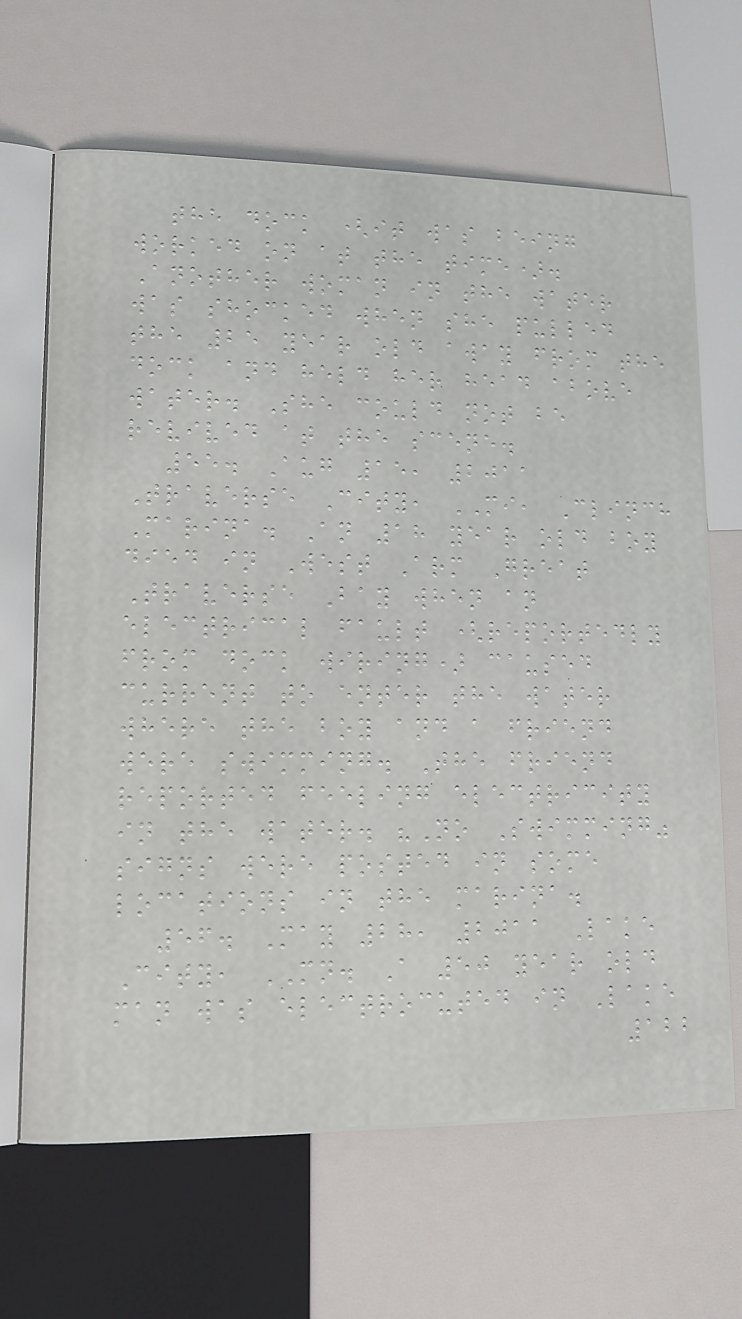the dock (it was being
worked on at the time).
Another woman in the water
was shocked when she pulled
the 25 year old away from the
dock and held her head above
water. She could not be
revived at the scene.
55. Aug 15, 2011
Traverse City, MI, Clinch
Marina. An 18 year old boy
died in West Arm Great
Traverse Bay when an
electrical fault (reportedly
from dock wiring) caused
current to enter the water
where the boy and a friend
were swimming. The friend
reported feeling electricity
in the water. "No Swimming"
signs were posted in some
locations in the marina.
56. May 28, 2011 Lake
City, MN. A 50 year old
man was electrocuted in Lake
122
